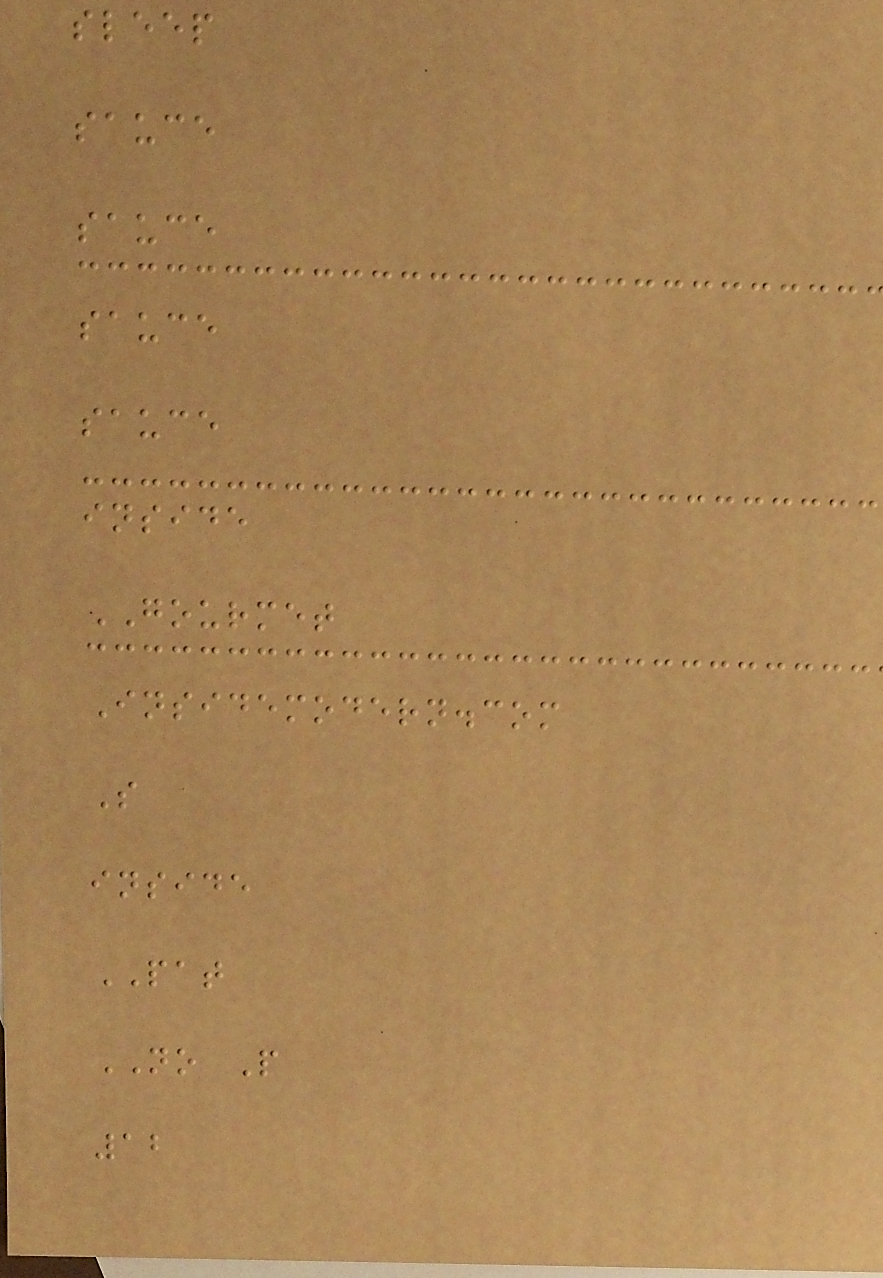sleep
sauce
sauce
sauce
sauce
inside
GOURMET
Insidemodern.com
S
inside
PAT
NO P
12
